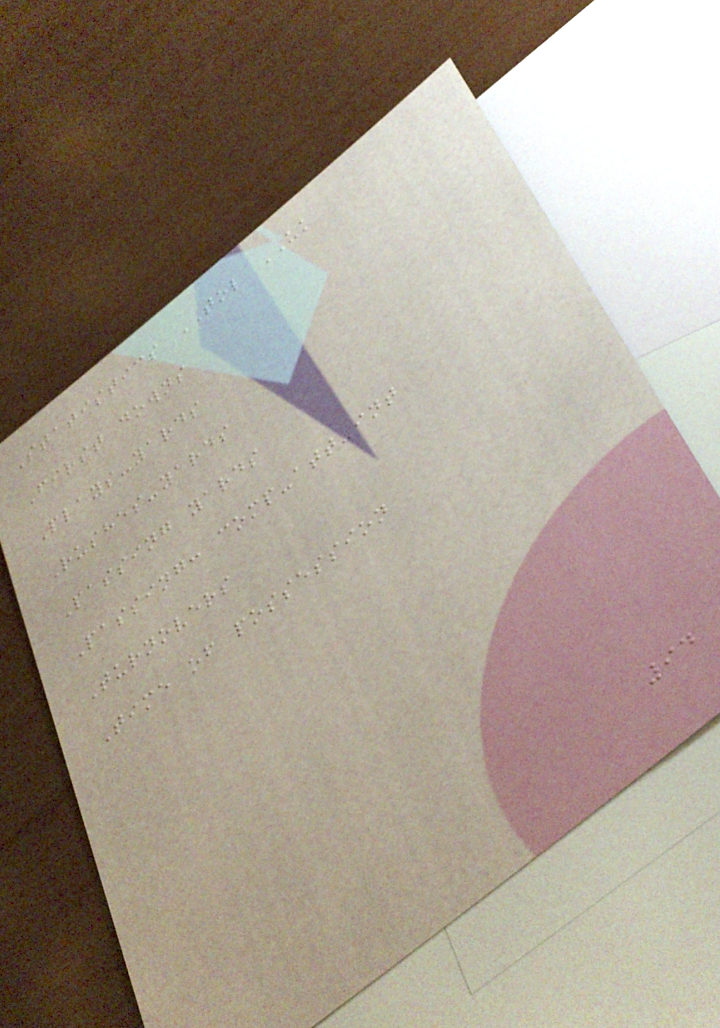Statistics TOL UK
First downs
Plays-yards
Rushes-yards
Passing yards
Passing: comp-att-int
Turnovers
Time of possession
94
